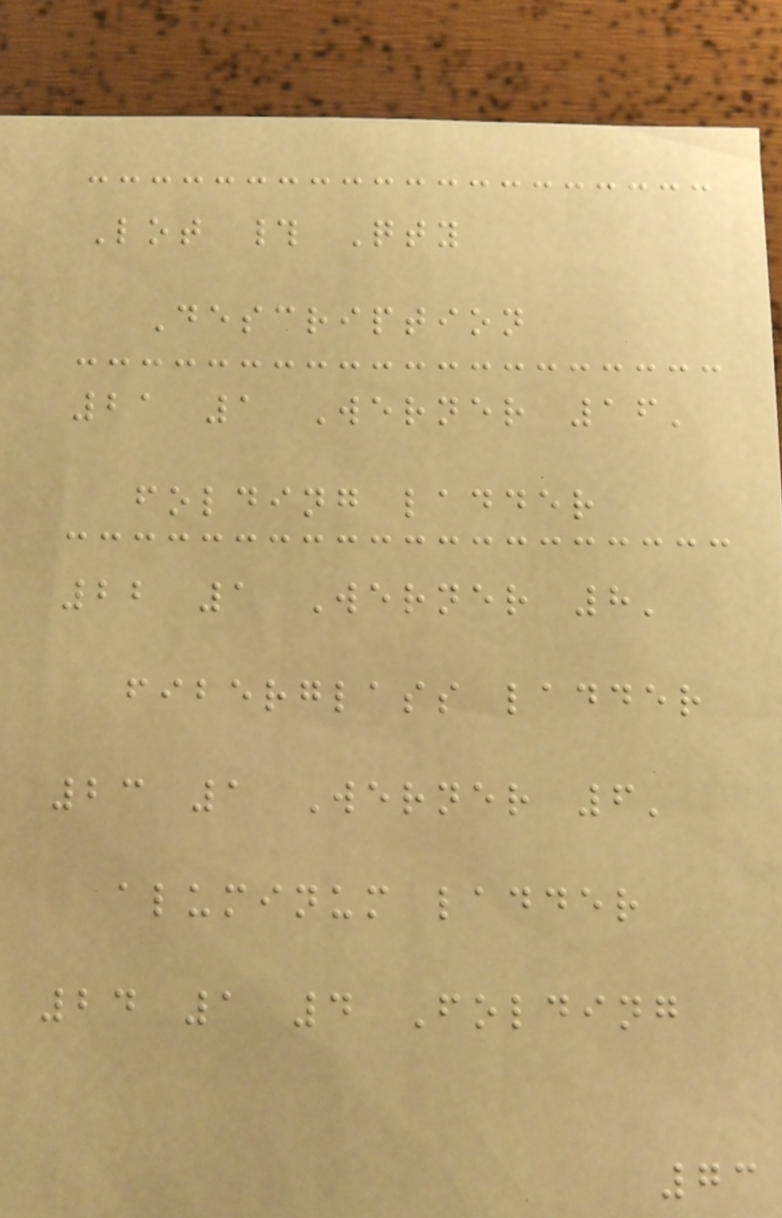Lot # Qty
Description
21 1 Werner 16'
folding ladder
22 1 Werner 8'
fiberglass ladder
23 1 Werner 6'
aluminum ladder
24 1 4 Folding
73
